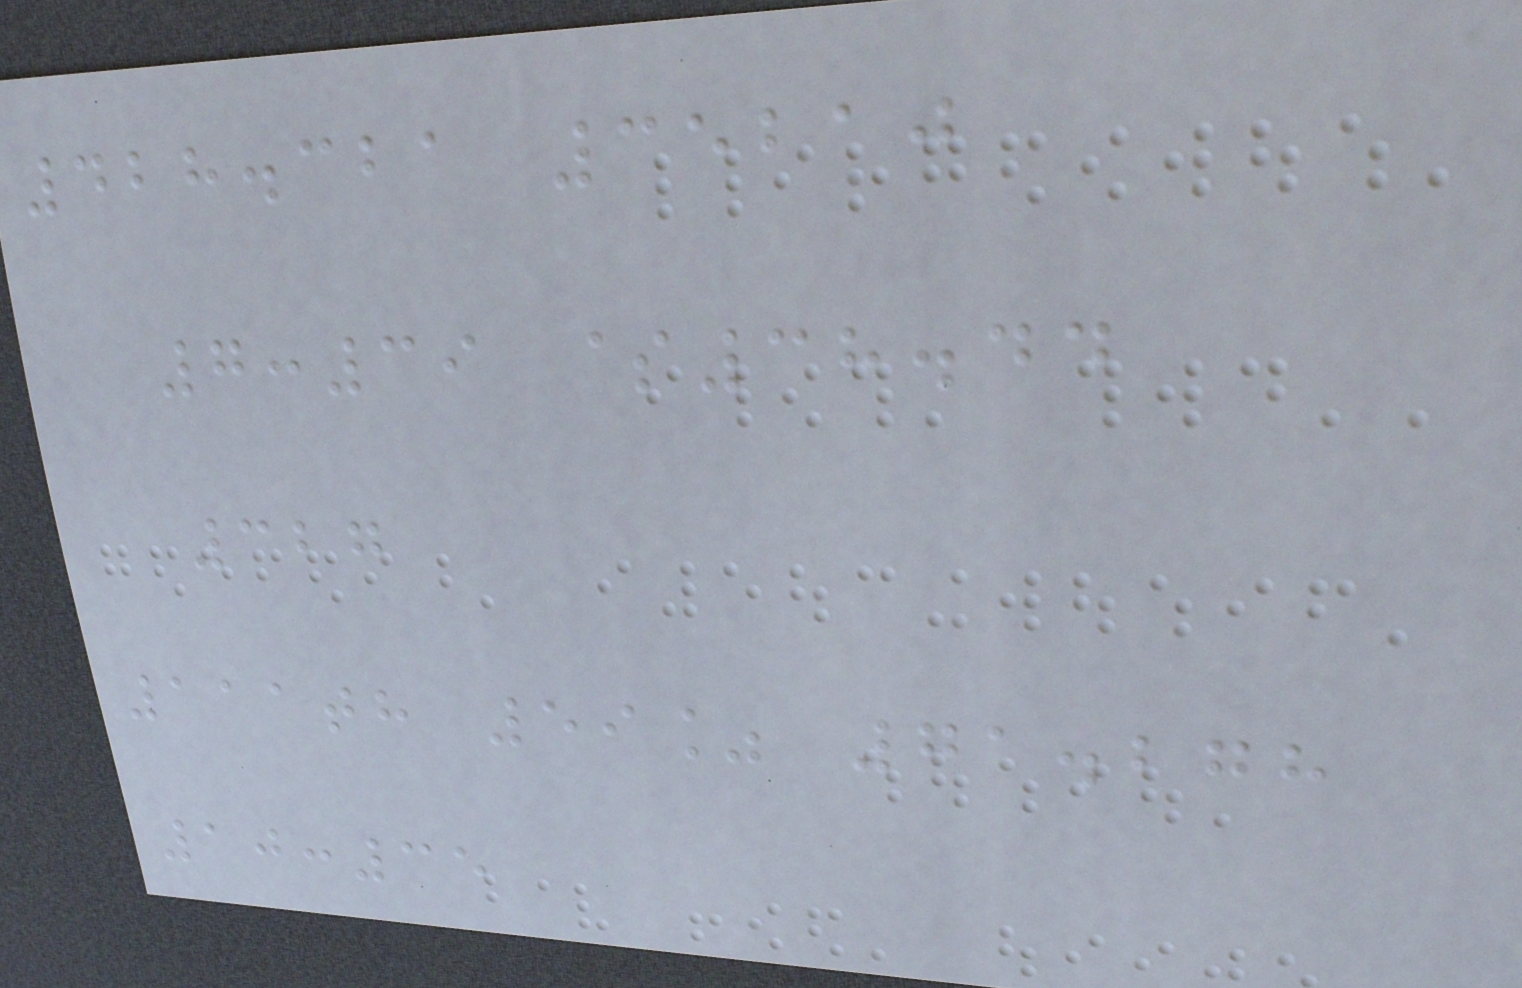428.321 35210
7:39 $38.44
327
111th 59% 71.278
10:35
